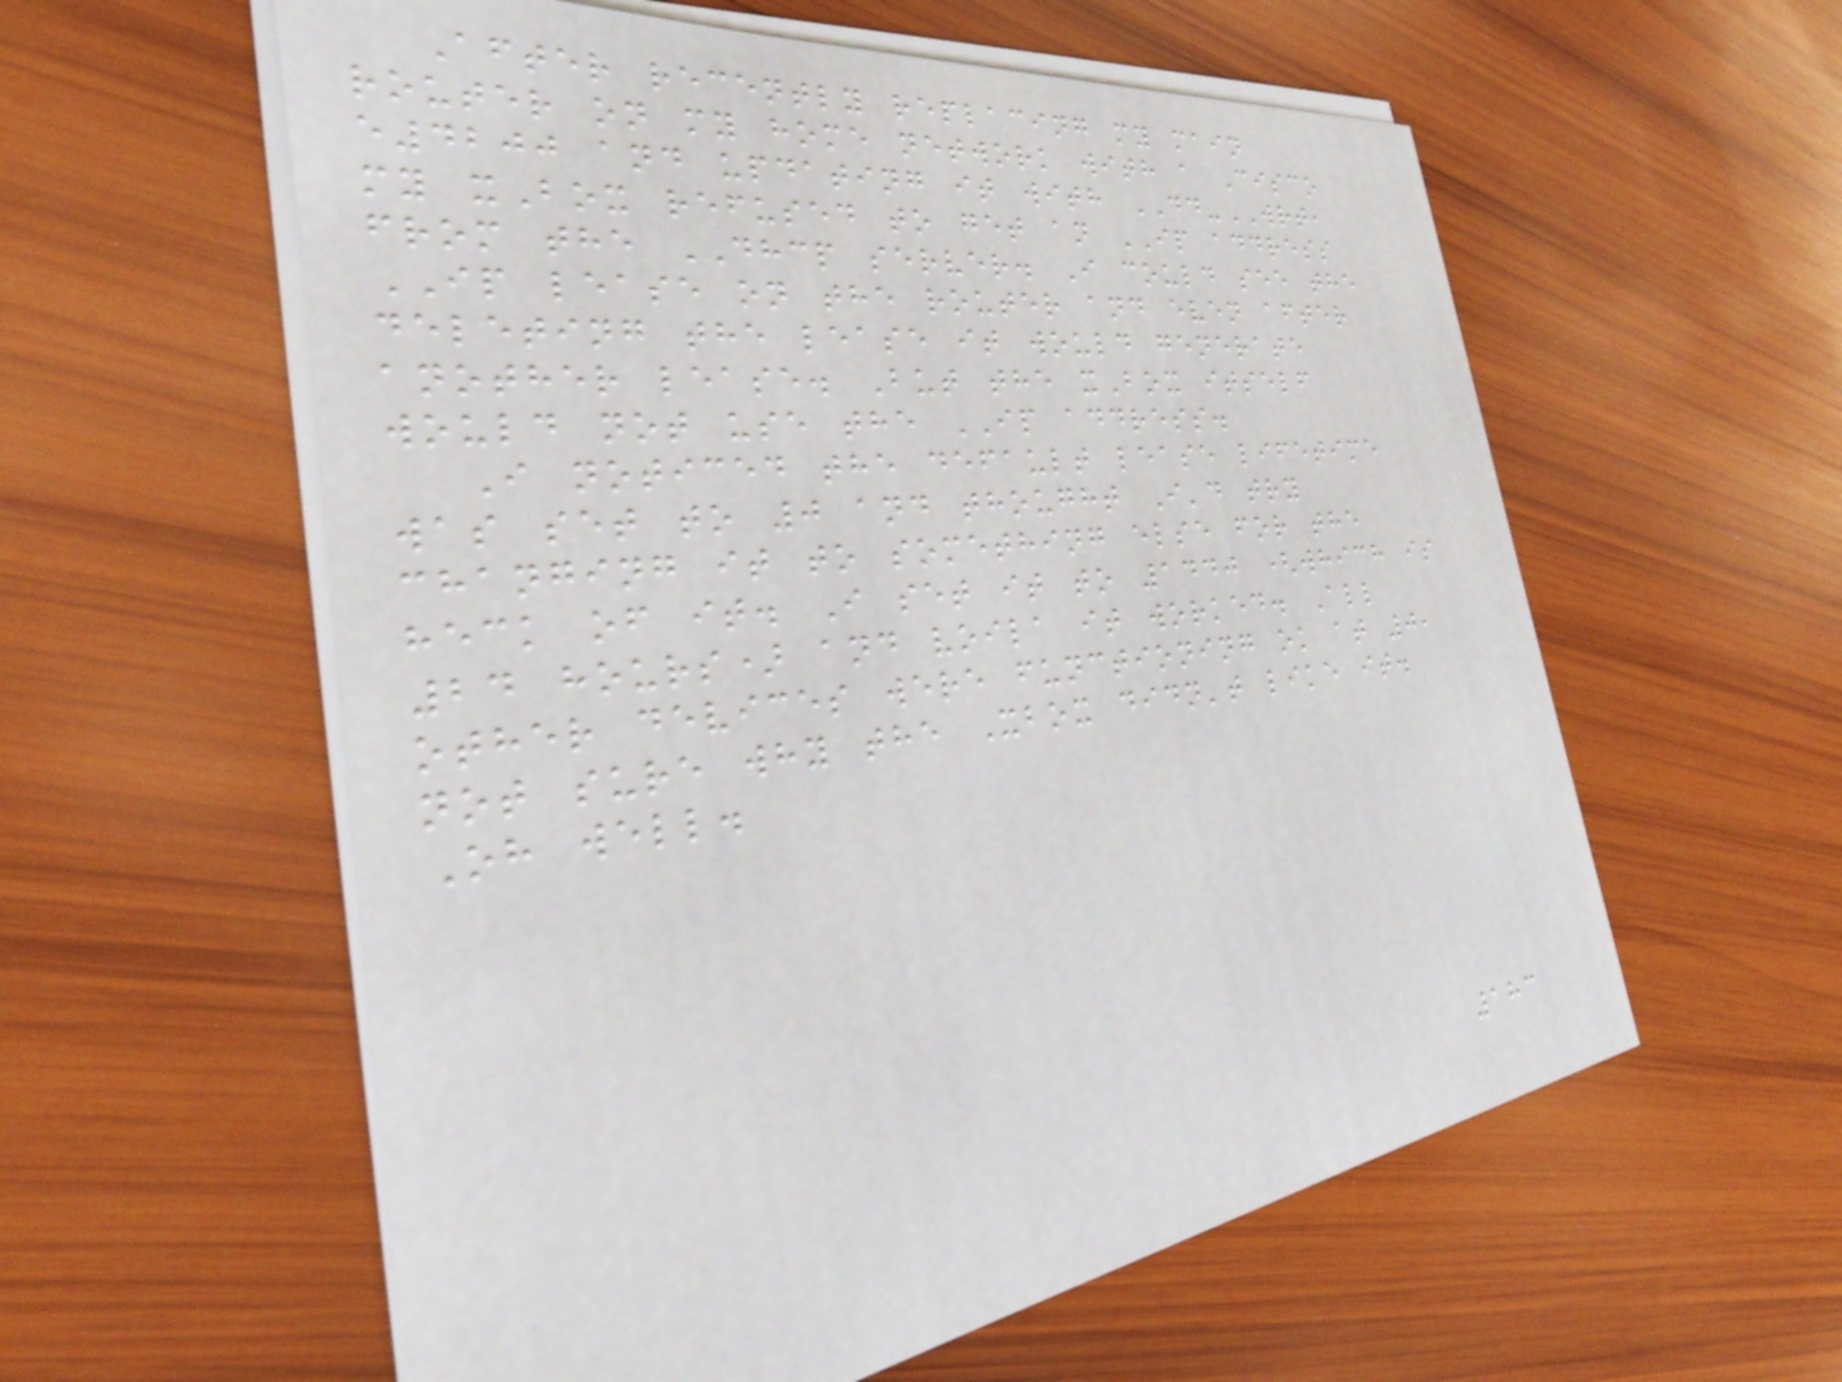After recently replacing my main
router on my home network with a Cisco
e4200 and updating it with DD-WRT,
my xBox refused to get an IP address
from the DHCP server. I could see the
IP lease on the router and even after
deleting the lease it would generate
another lease. But the xBox itself
would not use the IP address.
I noticed the default lease lifetime
was set to 0 and thought I'd try
changing it to something else for the
heck of it. I set it to 1440 (which is
24 hours) and voila it worked. All
other devices were functioning ok at 0,
not sure why the Xbox didn't like it.
Oh well.
183
